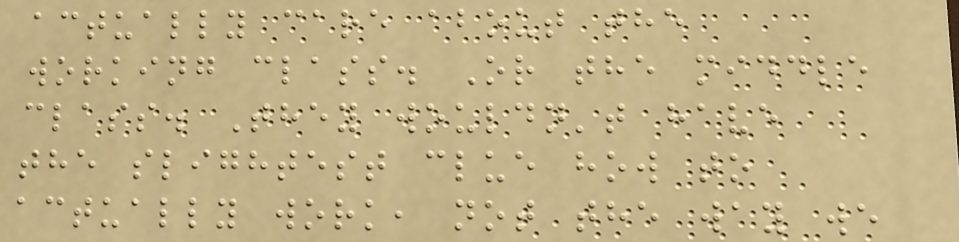actually care about the
working class. Or the middle
class. They wouldn't have
the slightest clue how to
actually work, not the way we
